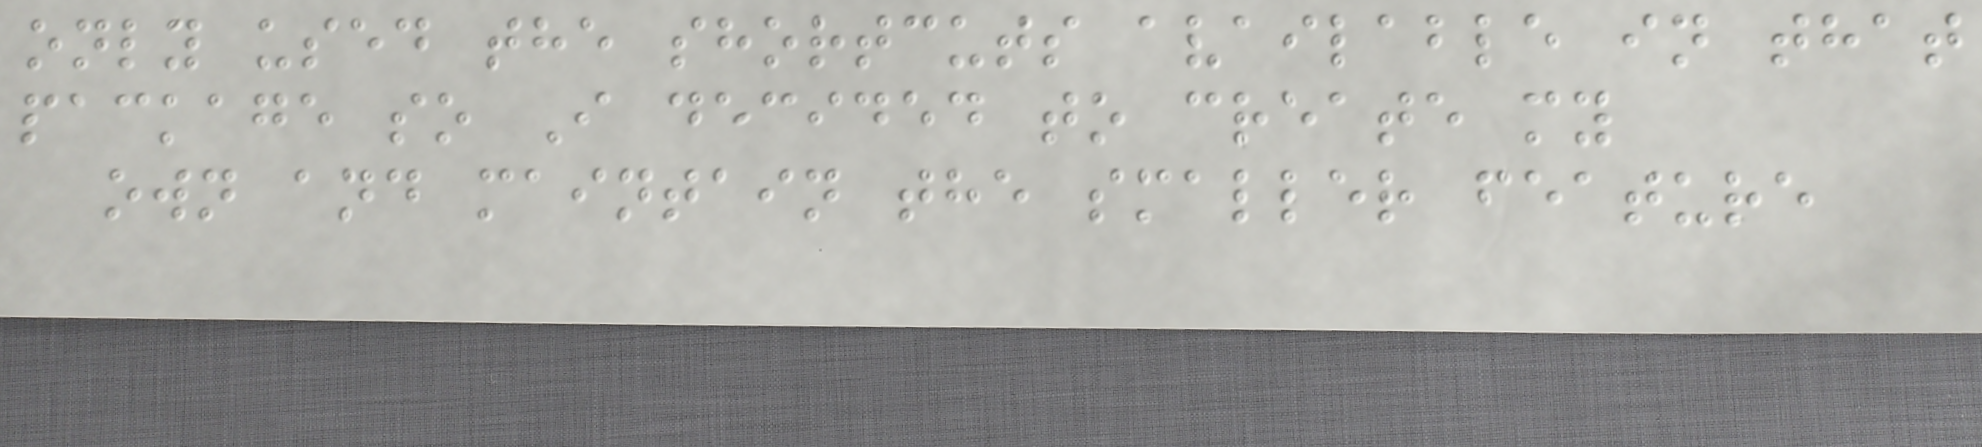only used the shortcuts available in that
package so I decided to create my
own and maintain the smaller feature
